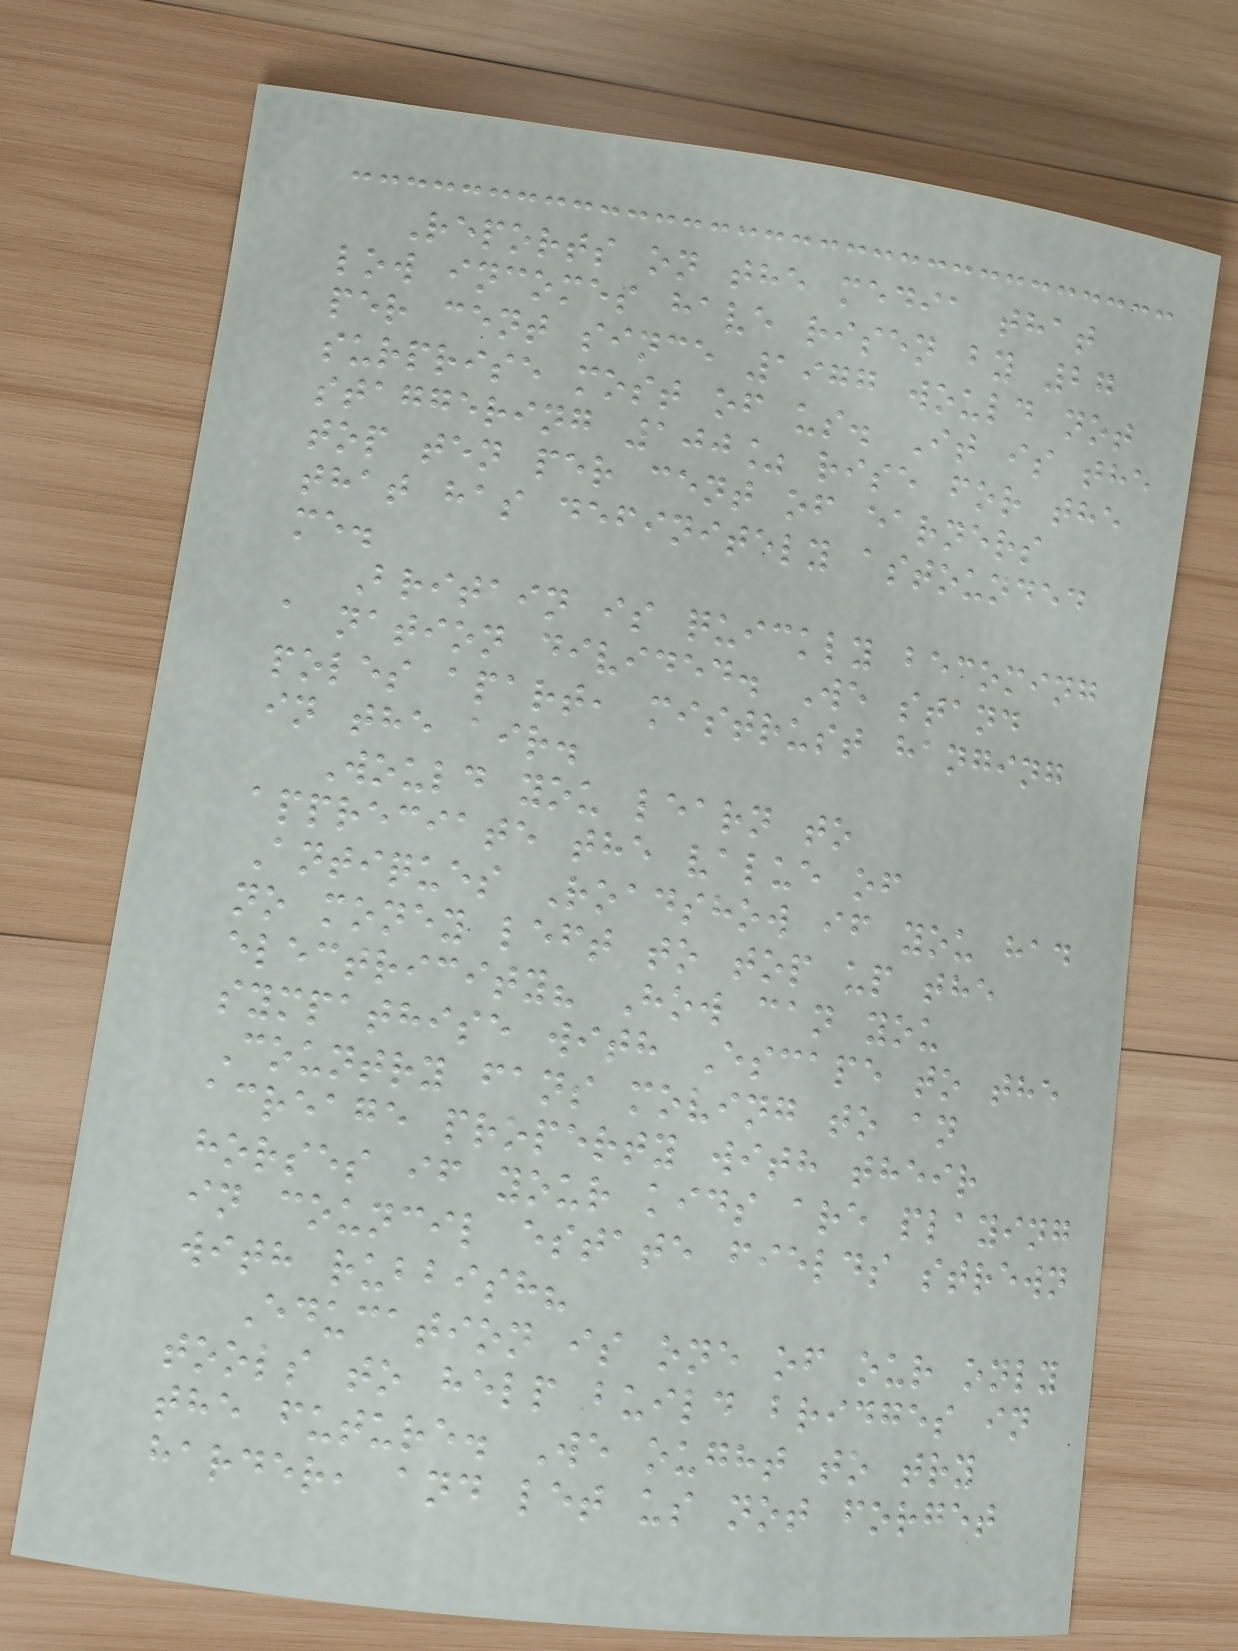Reports on the media that
low incomes have risen by 27
per cent since 1977 would not
surprise most of us. It is the
staggering 100% rise for the
top ten per cent of earners
that has definitely astounded
me.
Britain is quickly becoming
a nation divided. We stand
poles apart, mistrust hanging
in the air.
Would you learn to
appreciate the value of
Antiques Roadshow if you had
no money left to top up the
electricity? How can you
sympathise with Escape to the
Country fans moving to an
acreage property with their
horses if your kids are playing
in council estate fields strewn
with rubbish?
Education is one of our only
tools to help build bridges in
the future. We ought to try
harder, and let us not forget
